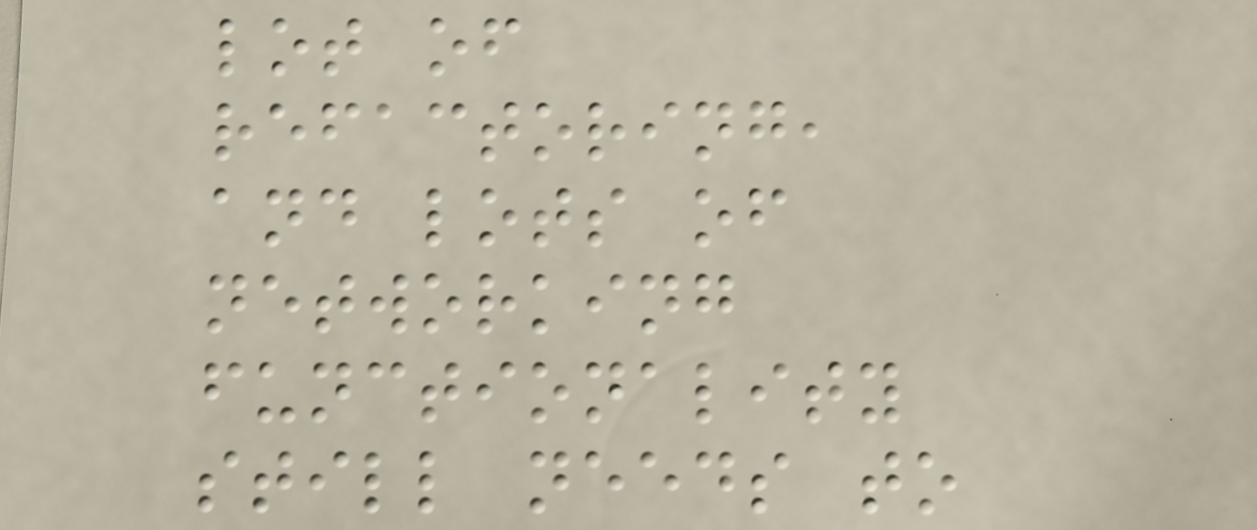lot of
refactoring,
and lots of
networking
functionality
still needs to
